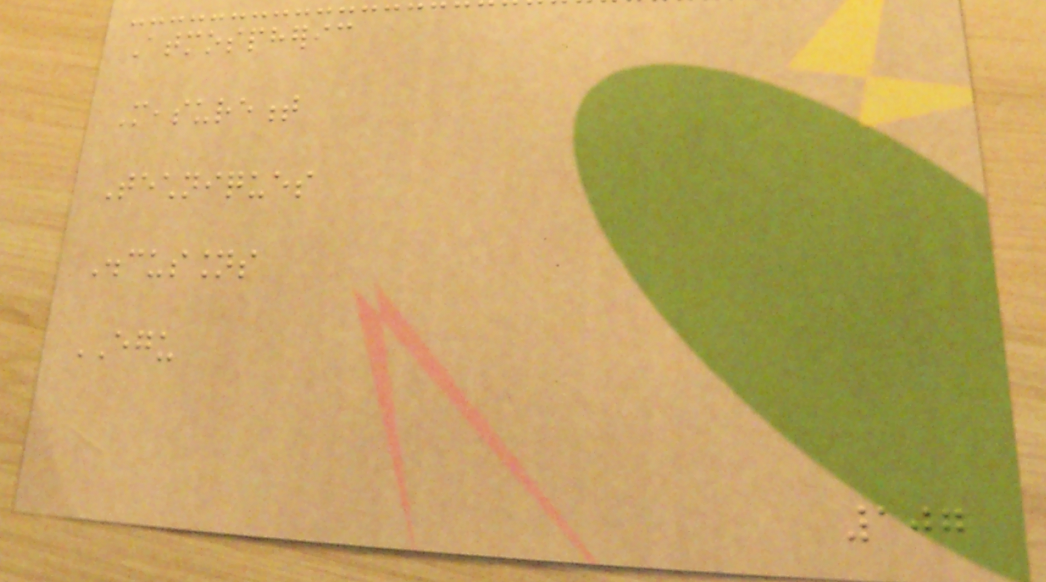Atmospheric
Measurement
Techniques
Discussions
EGU
107
